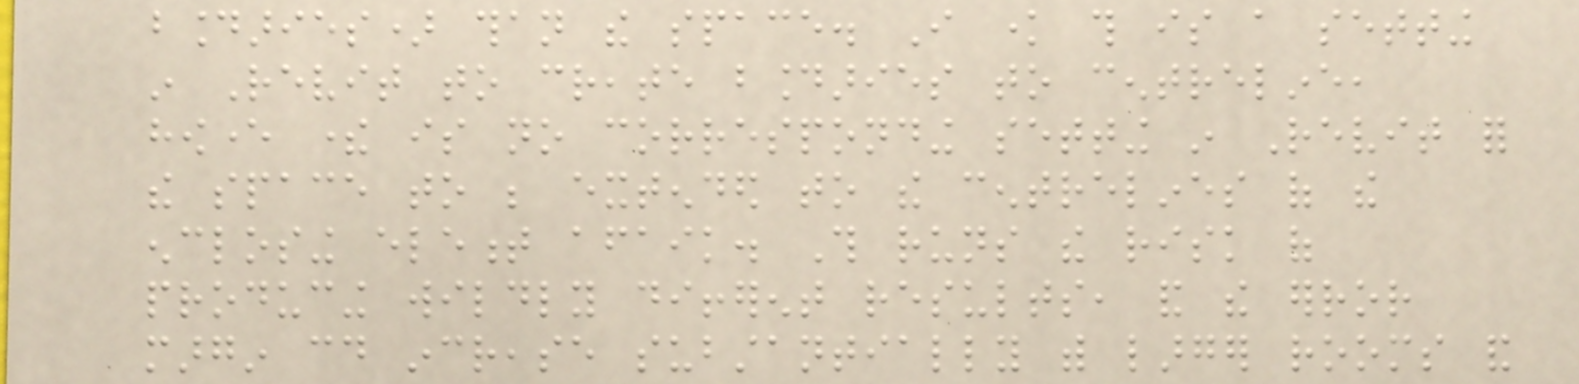boundaries) than the space. I know this is a setting
in Revit to create boundaries to centreline,
however there is no corresponding setting in Revit for
the space to be extended to the centrelines of the
enclosing element afaik. This runs the risk of
producing wildly different results, and the error
margin could increase substantially with larger rooms and
